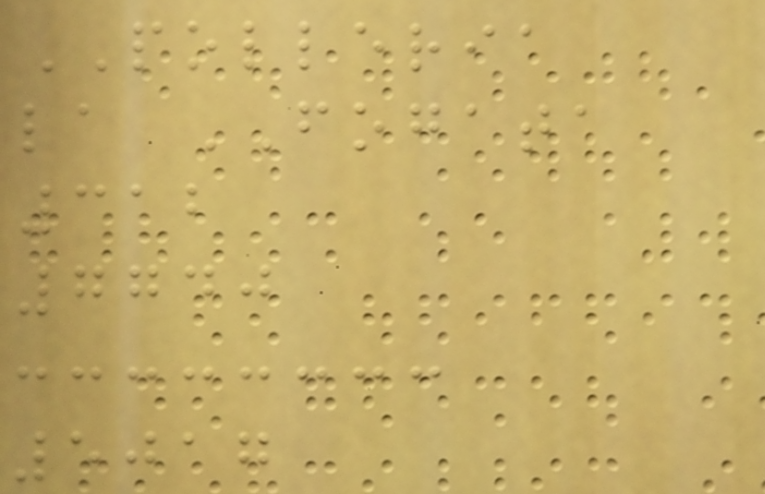POLLERIA
la FOGATA
312
7740
5017
